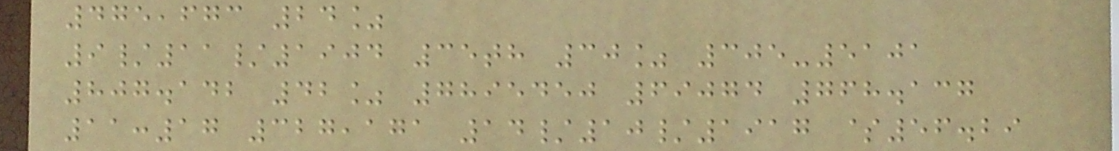475,673 24%
9/11/1904 35th 30% 305-5101
807.142 42% 7895450 69074 768.137
11:17 327,171 14/10/1917 $56.29
